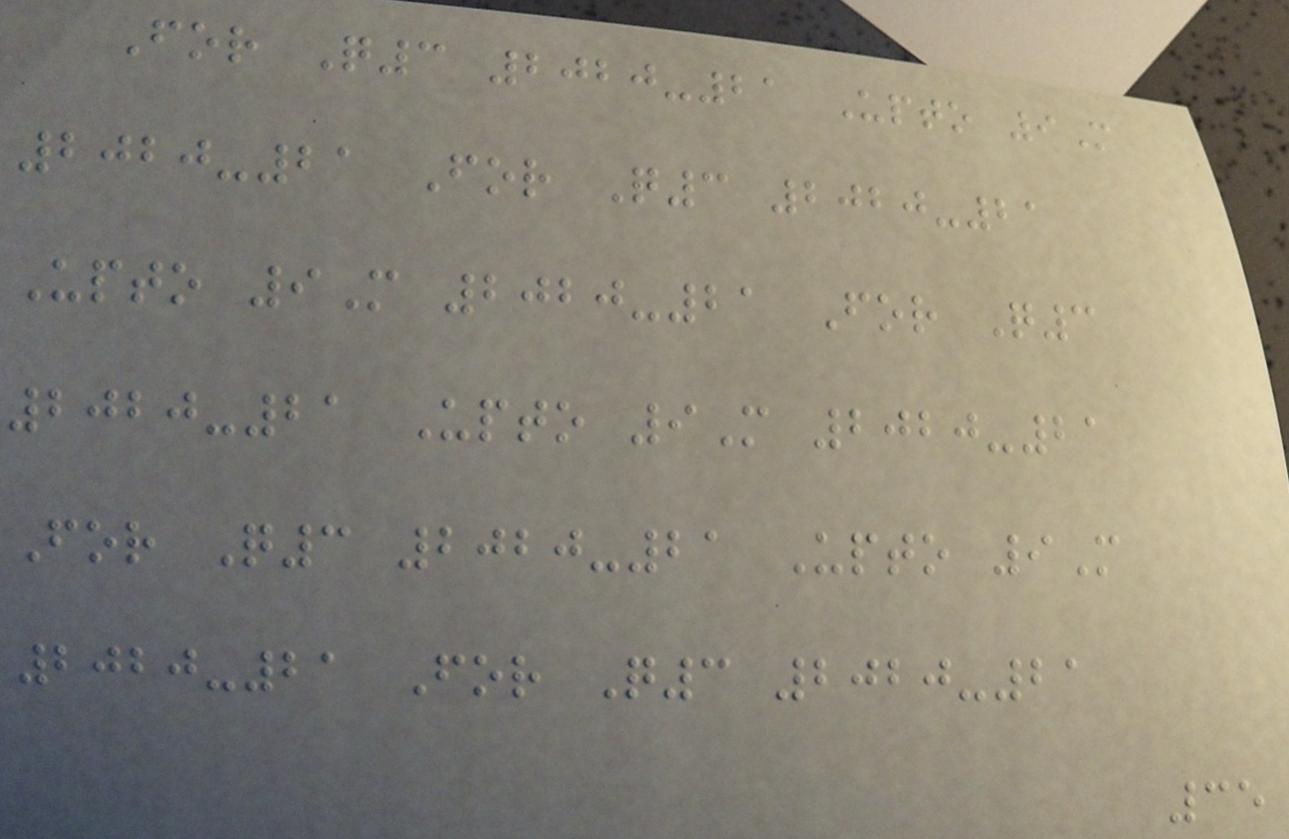For Q3 2020-21 Upto 9M
2020-21 For Q3 2020-21
Upto 9M 2020-21 For Q3
2020-21 Upto 9M 2020-21
For Q3 2020-21 Upto 9M
2020-21 For Q3 2020-21
35
